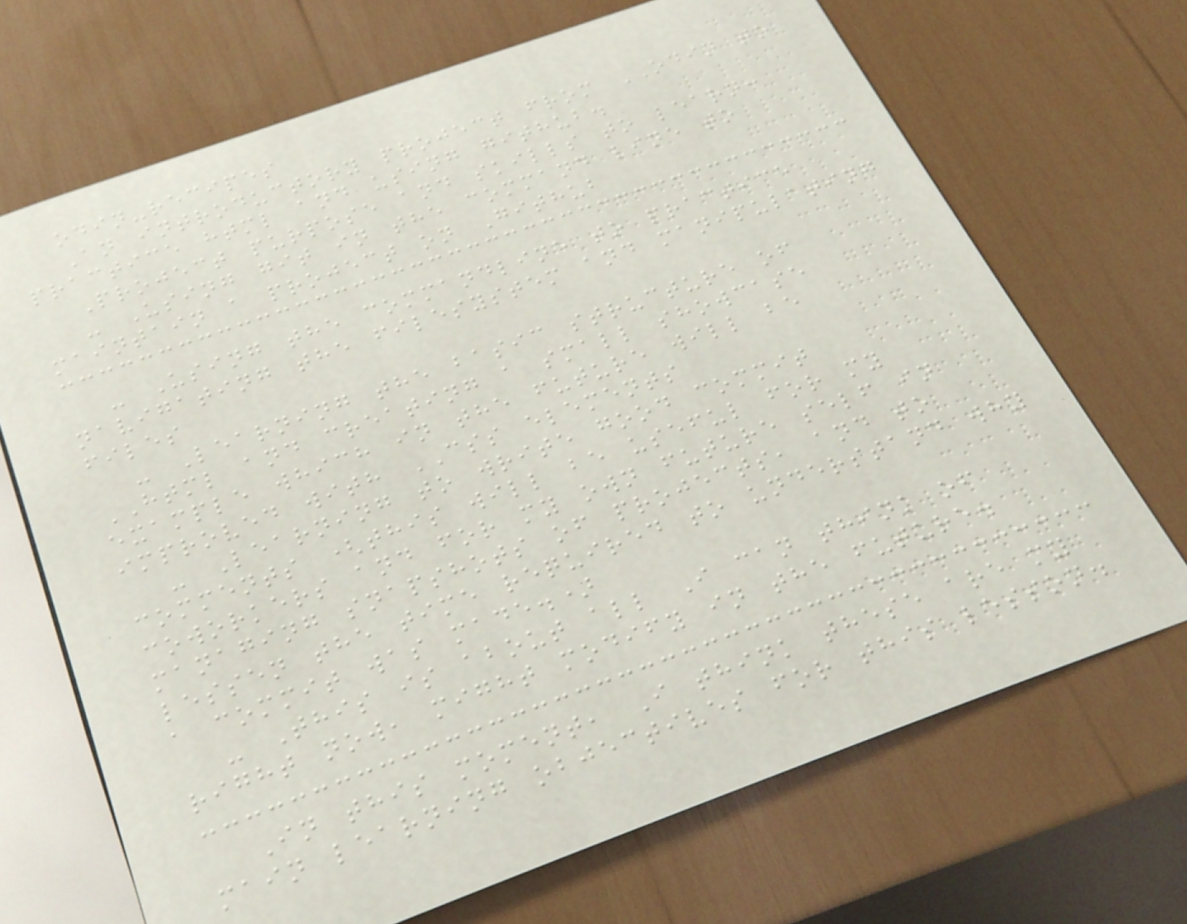odin-recipes
An introductory project from ODIN to
practice html and using github.
Project purpose and skills to learn:
- Using git in the command line to
maintain a project on Github
- Using the commandline to practice
navigating the filesystem and manipulating
files
- Learning the basic structure of
HTML and creating a small showcase
example which in the future will be
improved with CSS elements
- Learning to write good commit
comments (this will be useful for my
coworkers and for my own future self in
managing snapshots of projects, and to
lessen the time required to understand why
a commit was made.)
- This is about all I can think of
right now, might modify in the future.
In this moment, I think these are my
main learning objectives for this lesson.
